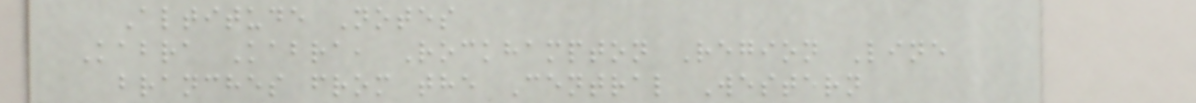Altitude Notes
Kabra Kabra, Rockhampton Region Line
branches from the Central Western
